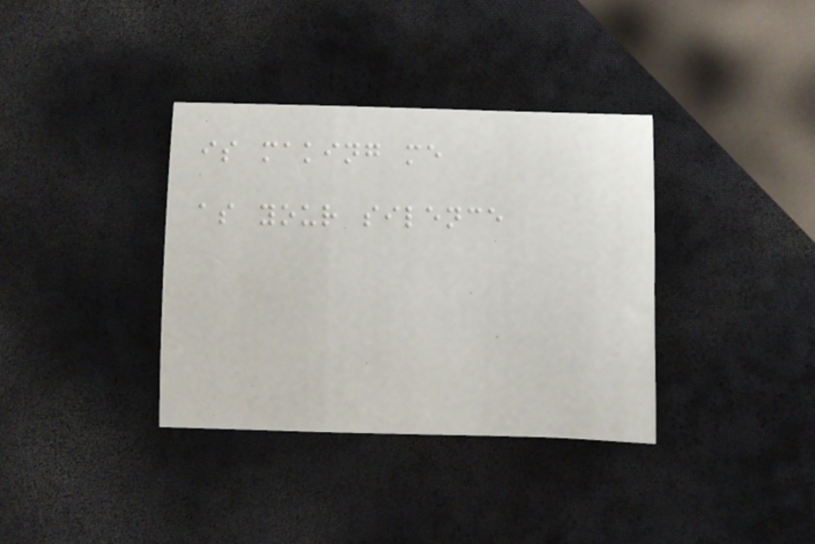is making me
as your silence
